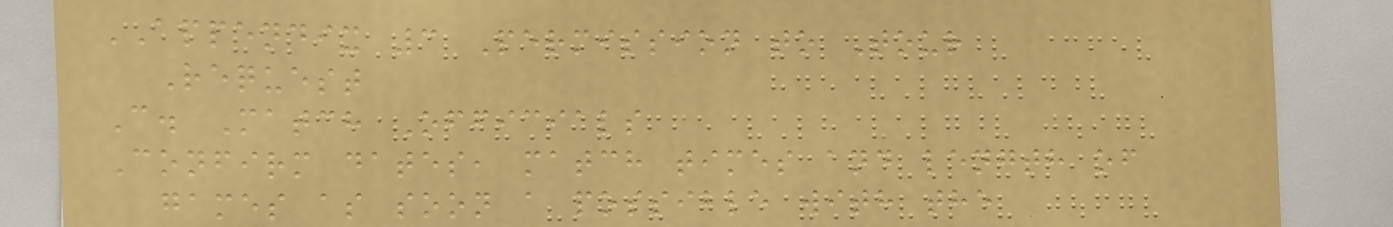APPENDIX 3 Permission to Tour
Request
C. Match Officials
Confirm dates, match times and length of
games as soon a possible with the
